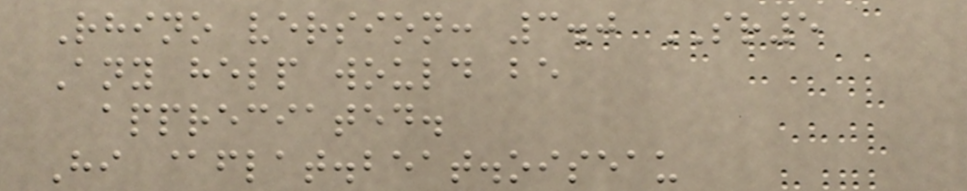Rhino version: 3.0 SR5
Any help would be
appreciated.
Hi @flat.beat.oiseau
